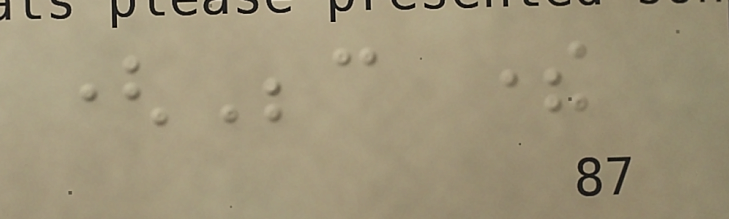(Because there
